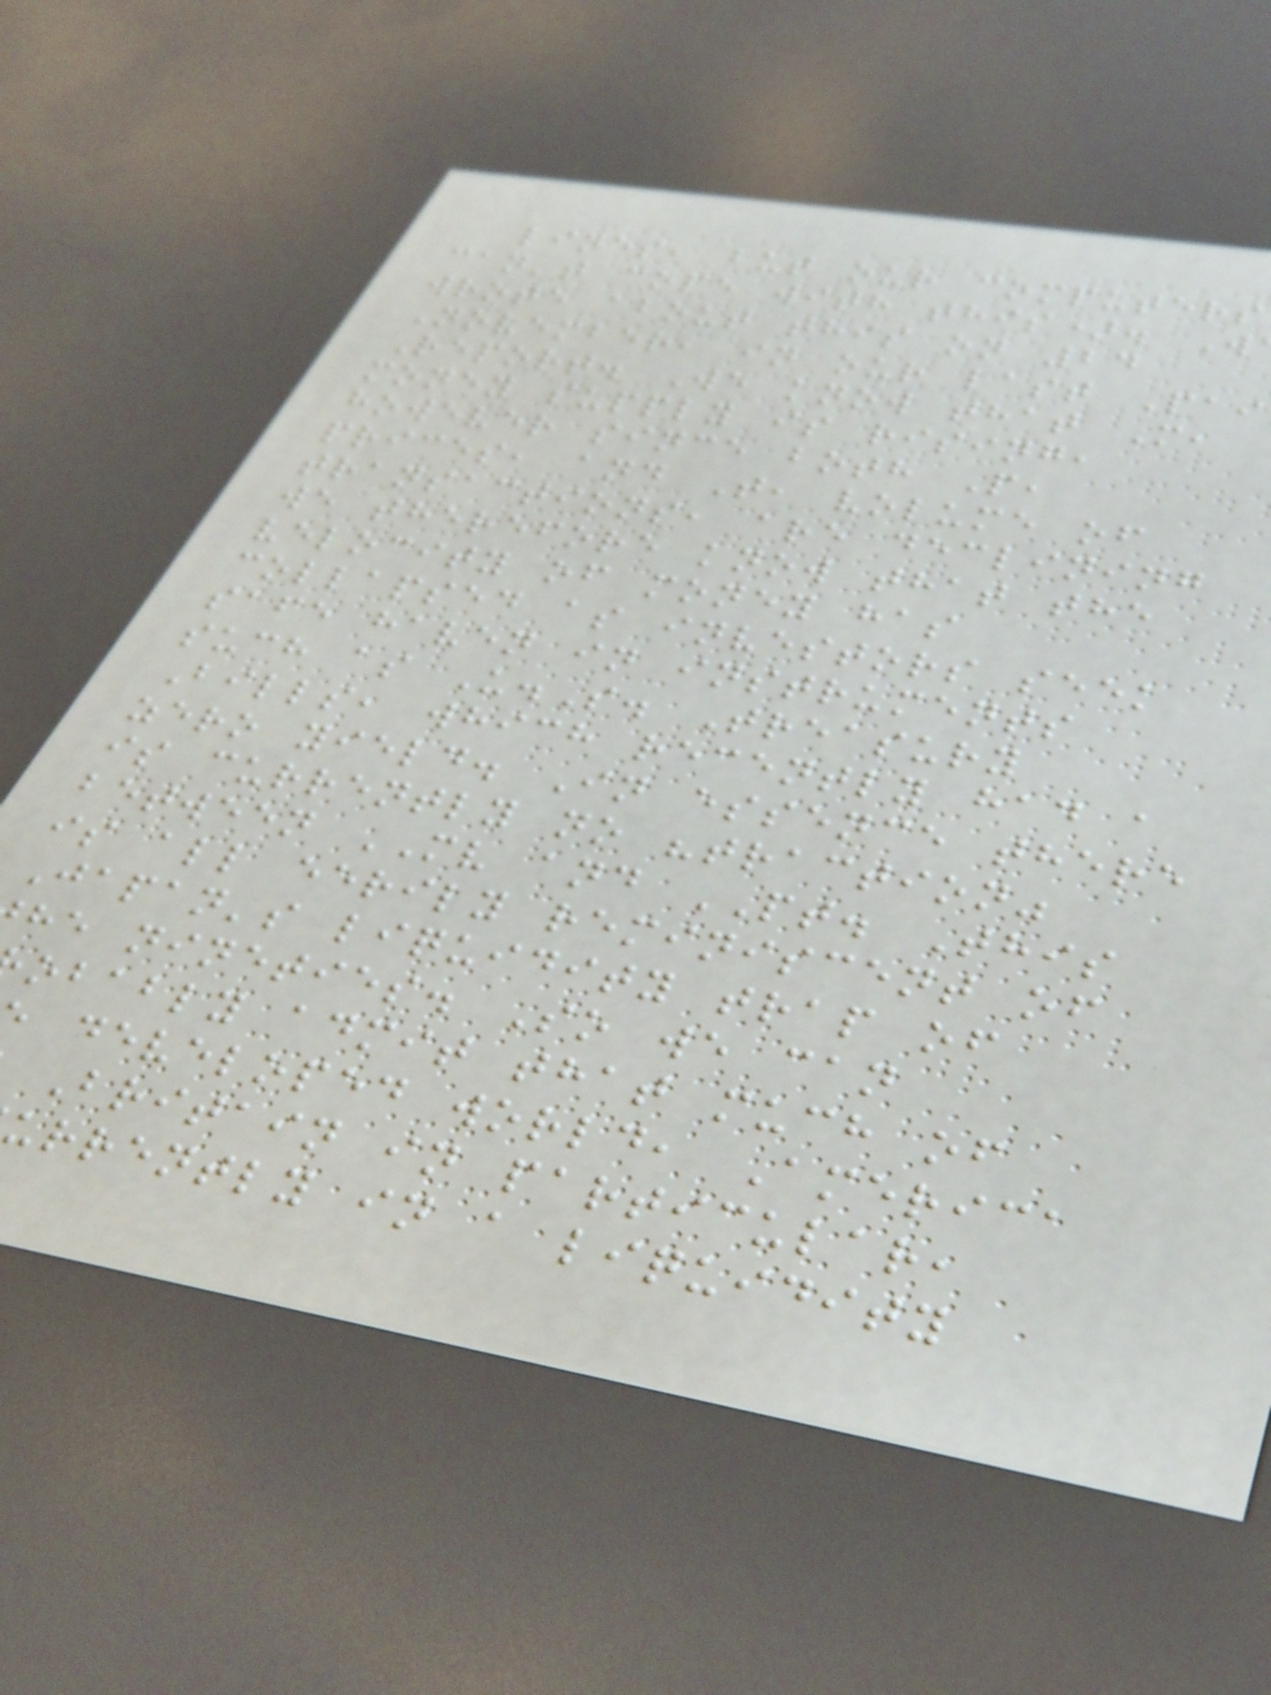lines, but our computers
can't cope with this). W
wrote about this on 24
November, in our last Pai
Report. We know that M,
money supply is rising,
however since both P,
prices, and T, volume of
transactions, are declining
we therefore know that the
velocity of money has
collapsed as investors seek
safe haven in instruments
such as U.S. Treasury
Bills, which recently had a
zero yield. In essence there
is currently no "traction"
between MV and PT. This
is all eerily reminiscent of
Japan's liquidity trap of
he nineties. So we can
obably admit that much of
developed world, America
Britain in particular,
urrently in a liquidity
